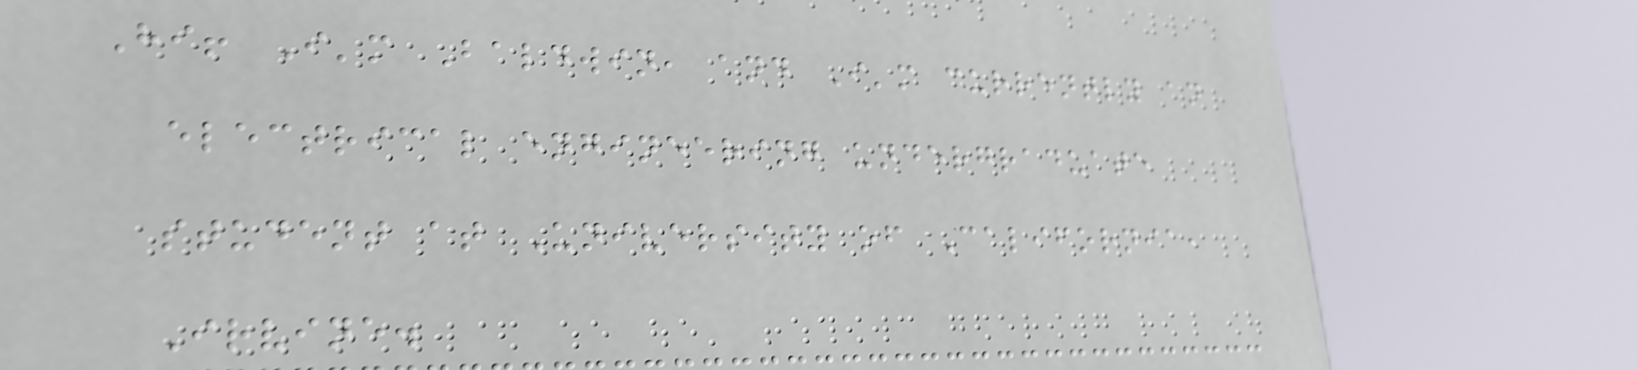Hi! I'm Baldwin, and I'm currently an
electrical engineering undergraduate
student at University of California,
Irvine.
